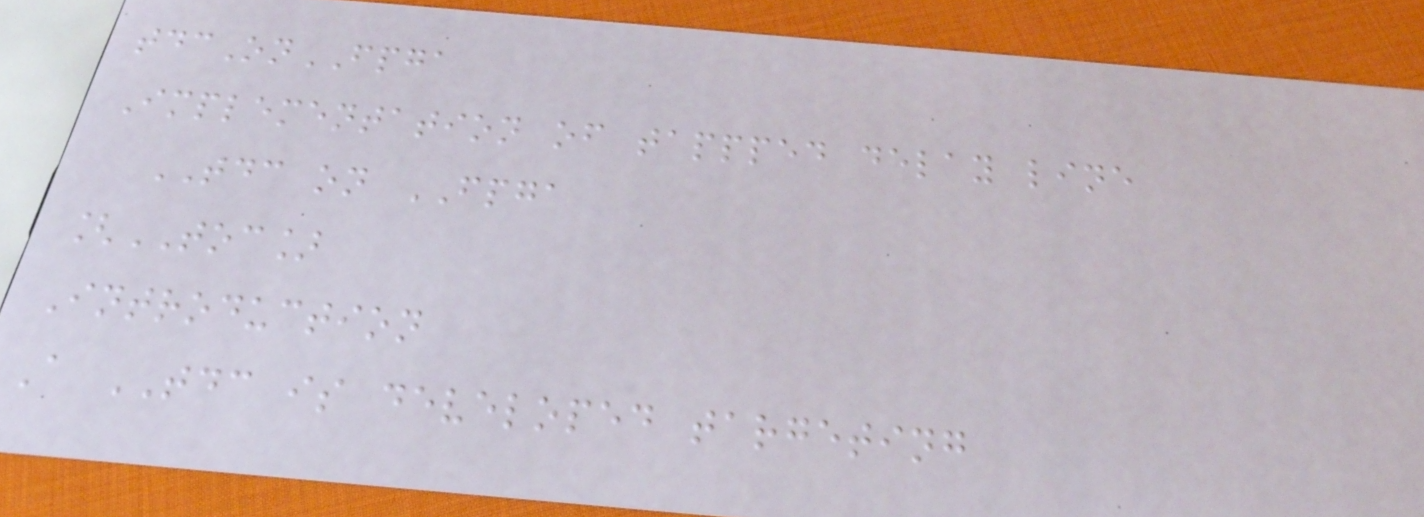tdcOnFPGA
Implementation of tappped delay line
TDC on FPGA
[TOC]
Introduction
A TDC is developed targeting
